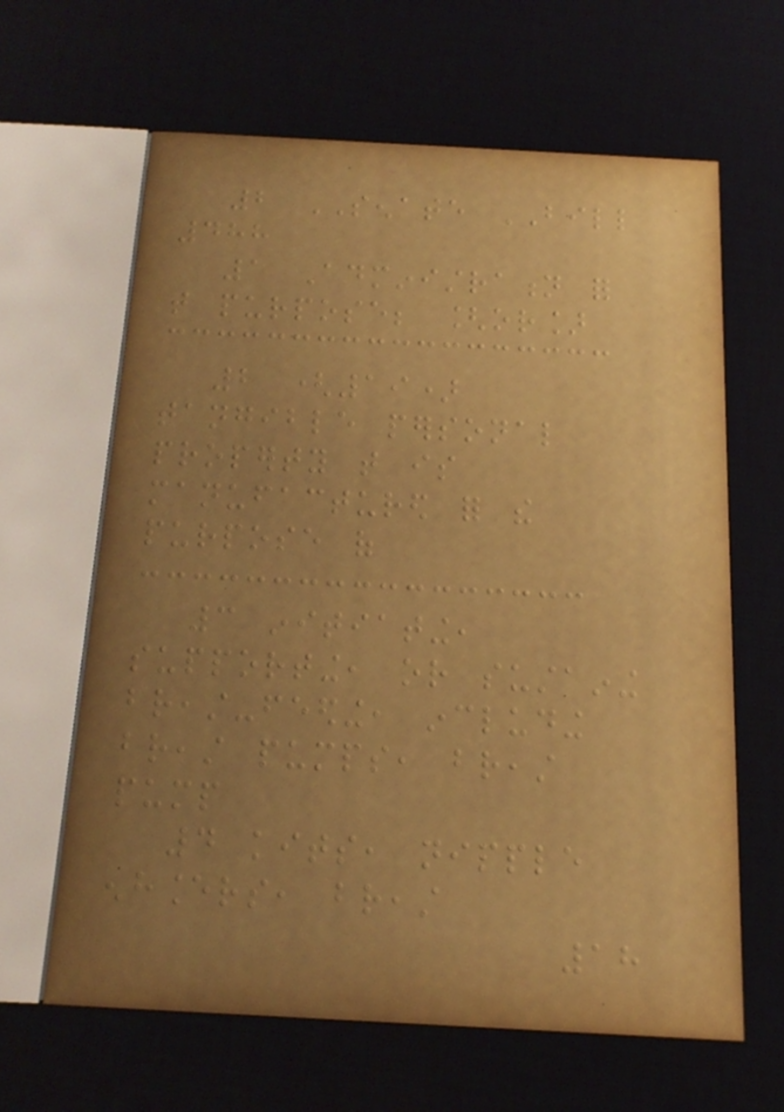2 SENATE BILL
488
1 Administration for
that purpose; [or]
2 (19)
tangible personal
property that is
manufactured for the
purpose of
3 initiating,
supporting, or sustaining
breast-feeding, including
breast pumps, breast
pump
4 kits, nipple
enhancers, breast
18
